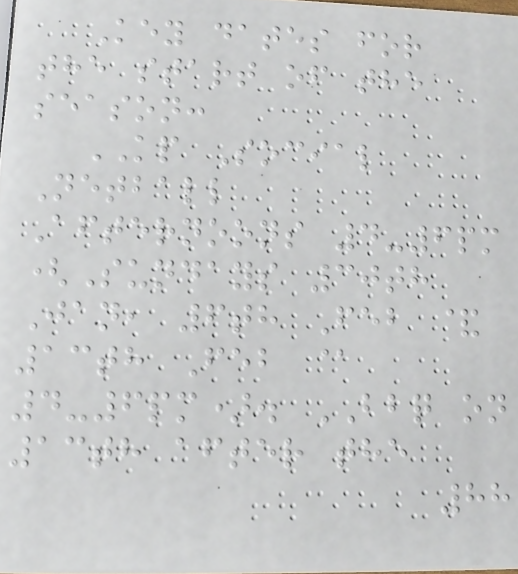Key dates for
the start of the
season:
KP Social
Netball
Afternoons 4-6pm
(Sundays 30th
Jan, 6th Feb &
13th Feb @
4-6pm). BBQ on
13th after the
88
